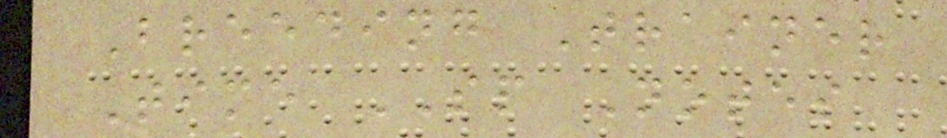Breeding Trainer
Time SP Notes
